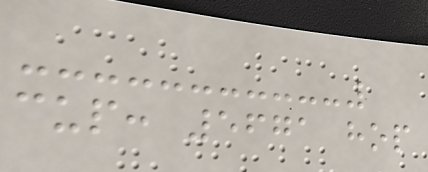cup: 5671 hop
